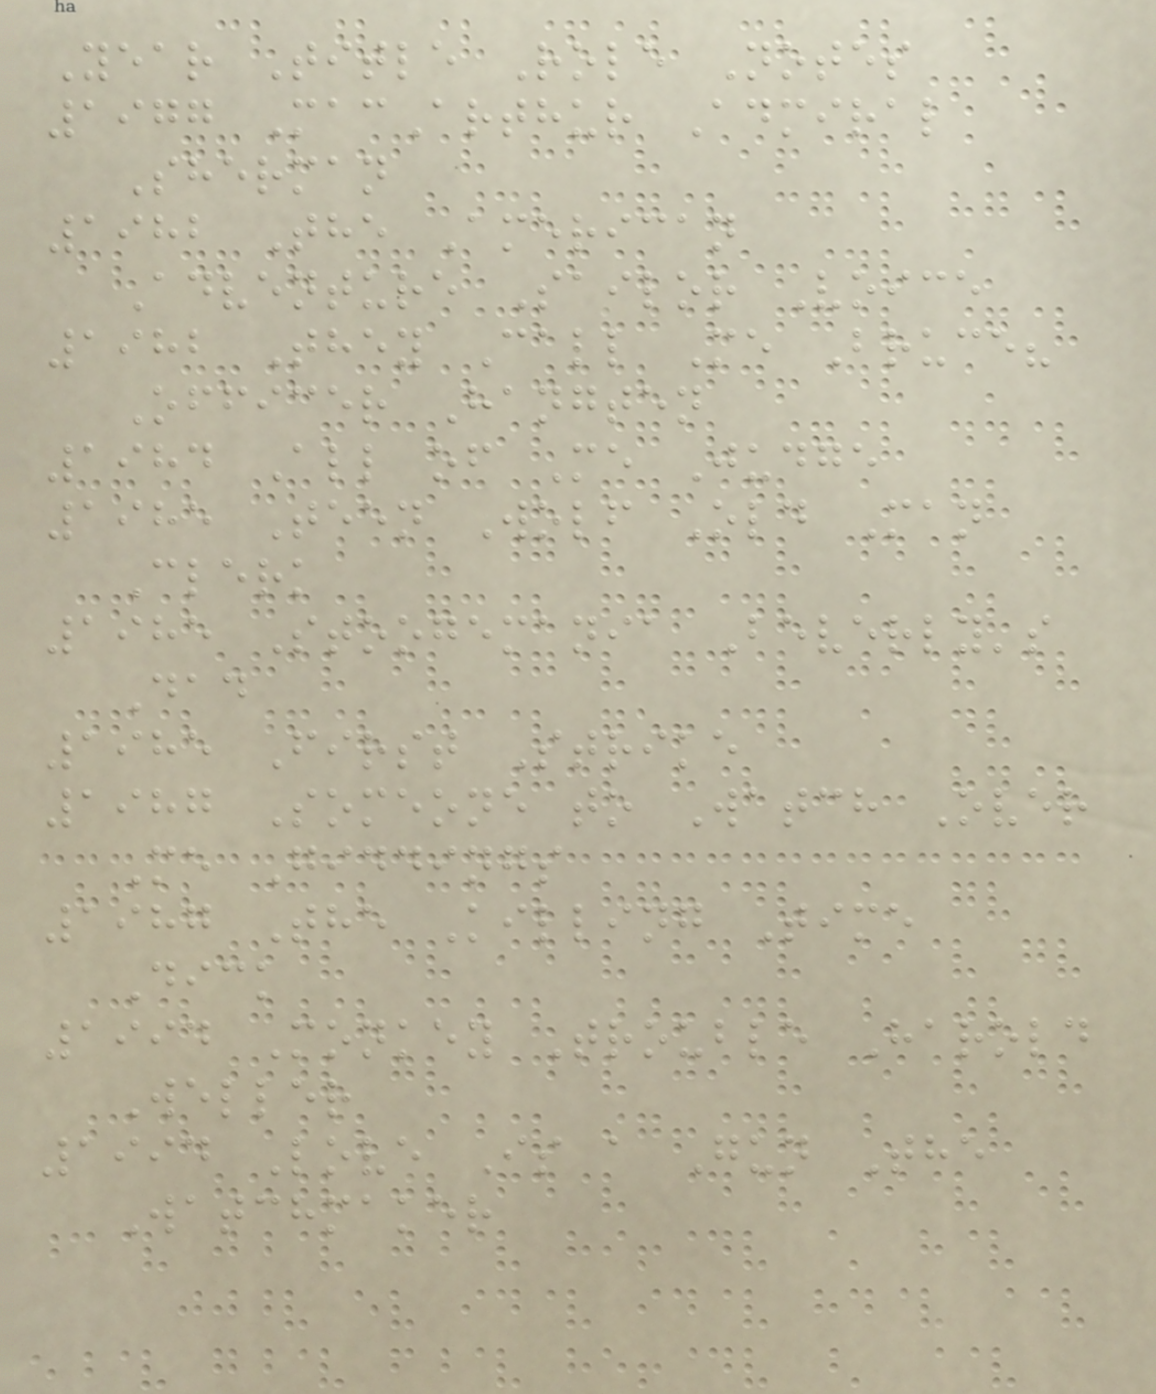Year Title Role Notes
1977 MacArthur Admiral
Sherman
1982 The American
Adventure Sailor Voice
1982 They Call Me Bruce?
Officer Hangten
1984 All of Me Judge
1985 Teen Wolf Old Man
Clerk
1985 Stoogemania Beverly's
Dad
1985 First Strike
1987 Someone to Watch Over
Me Giddings
1987 The Killing Time
Dick
1994 Monkey Trouble Harold
Weller
1994 Love Is a Gun The
Watchmaker
